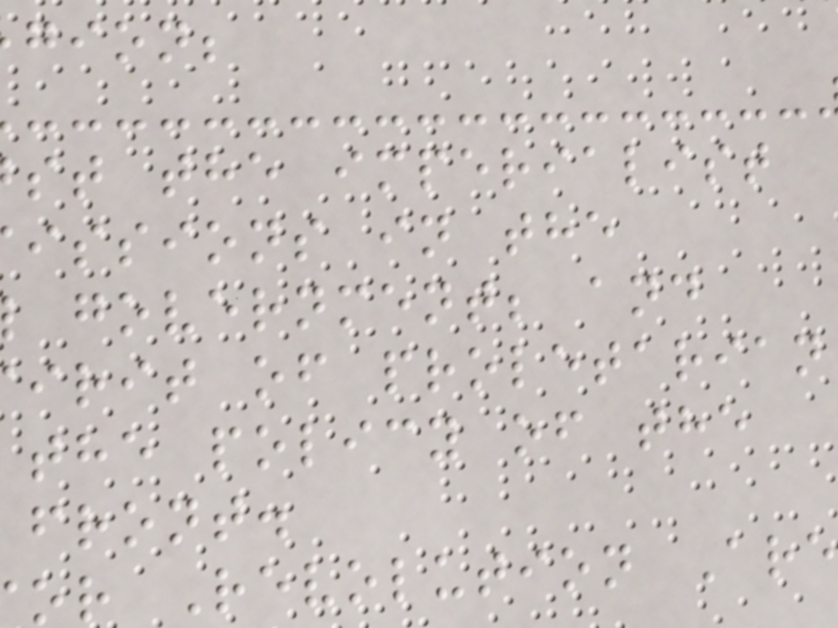st the imperialist
issions in the
government; and
irit of proletarian
the policy of the
or Revolution Are
